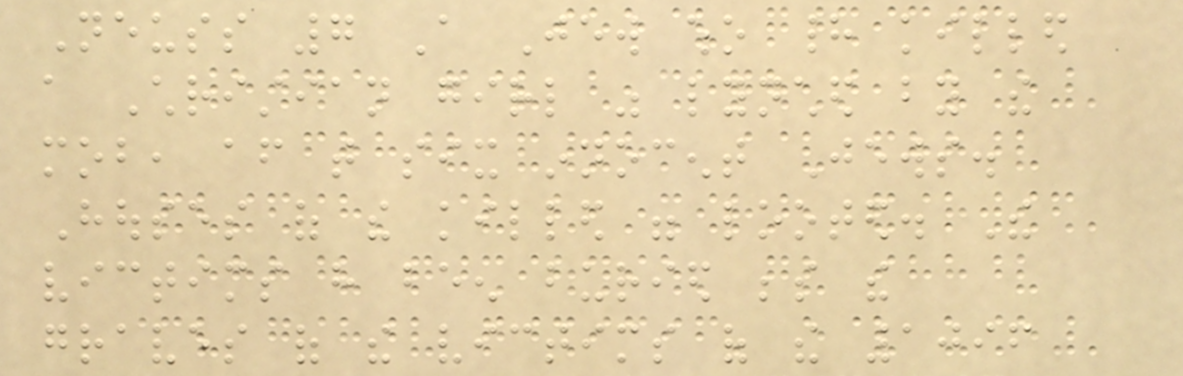Neuss 7 A Jew who had killed
a Christian girl was lynched by the
mob, after that six innocent Jews.
Houses of the killed were looted. The
victims have been buried beside the
graves of the victims of the 1096
